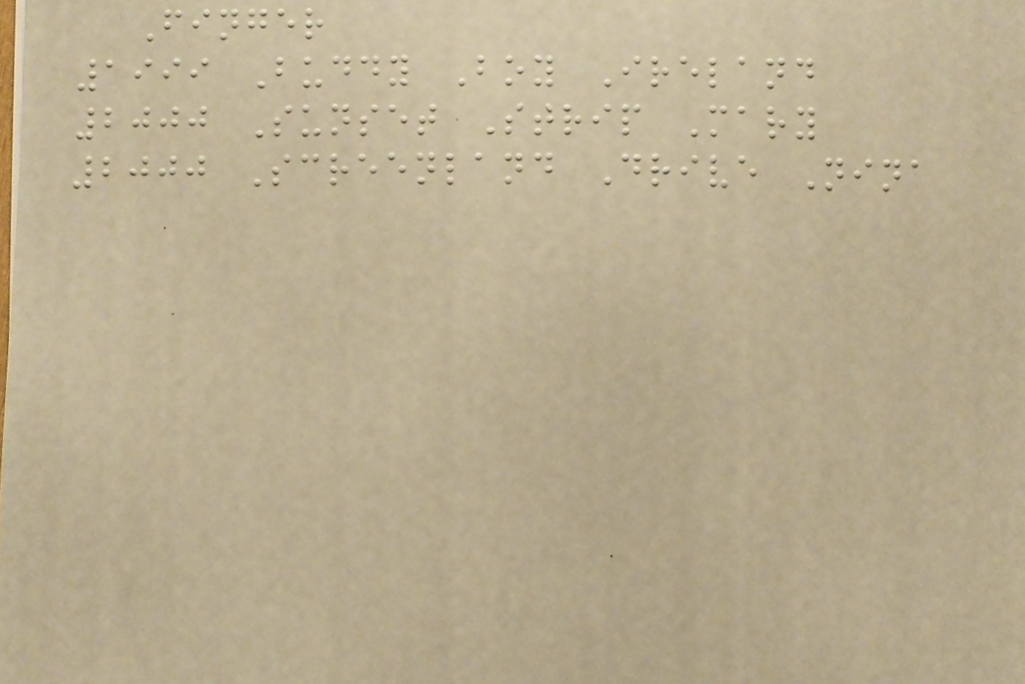Finger
1999 Buddy Boy Ireland
2000 Sunset Strip Mary
2000 Screenland Drive Nina
